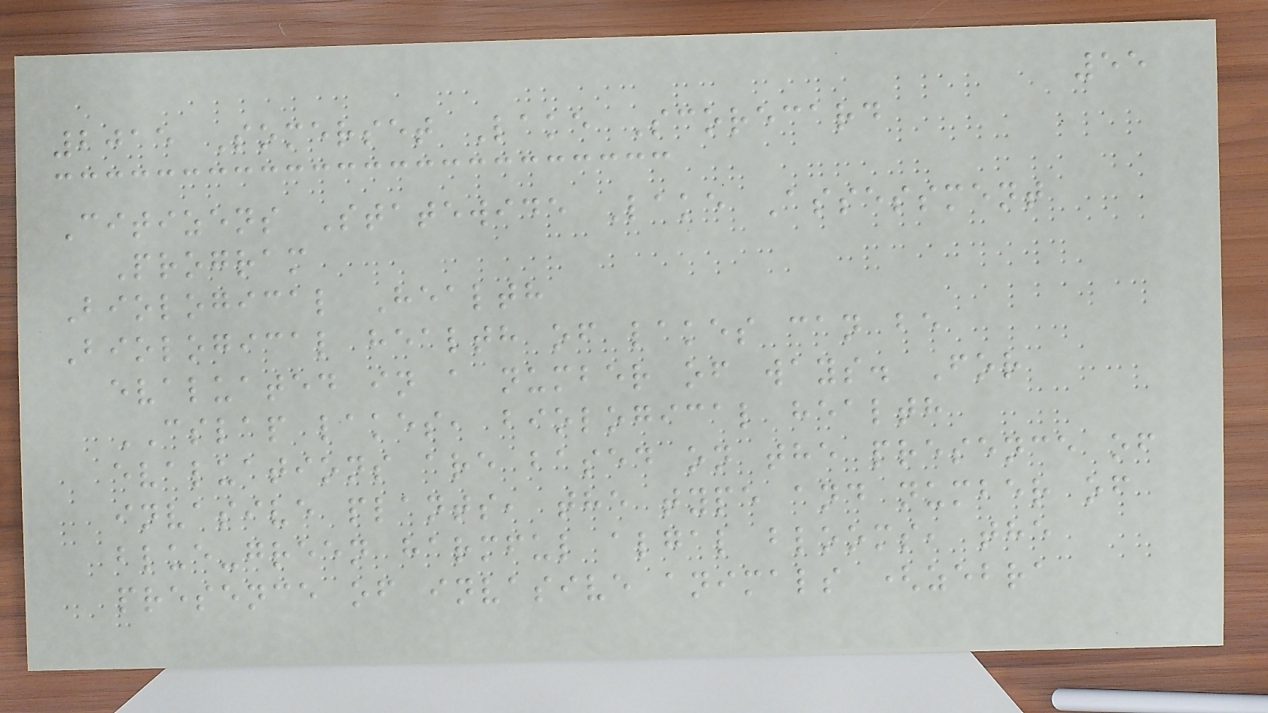55
2015 Somerset Lake Scorecard
Citizens Statewide Lake Assessment
Program
Biological Health
Biological health of lakes can be
evaluated in a number of ways. For
CSLAP lakes, biological health
evaluations are based on the presence of
invasive plants, the type and number of
blue-green harmful algal blooms, the
presence of invasive animals (zebra
